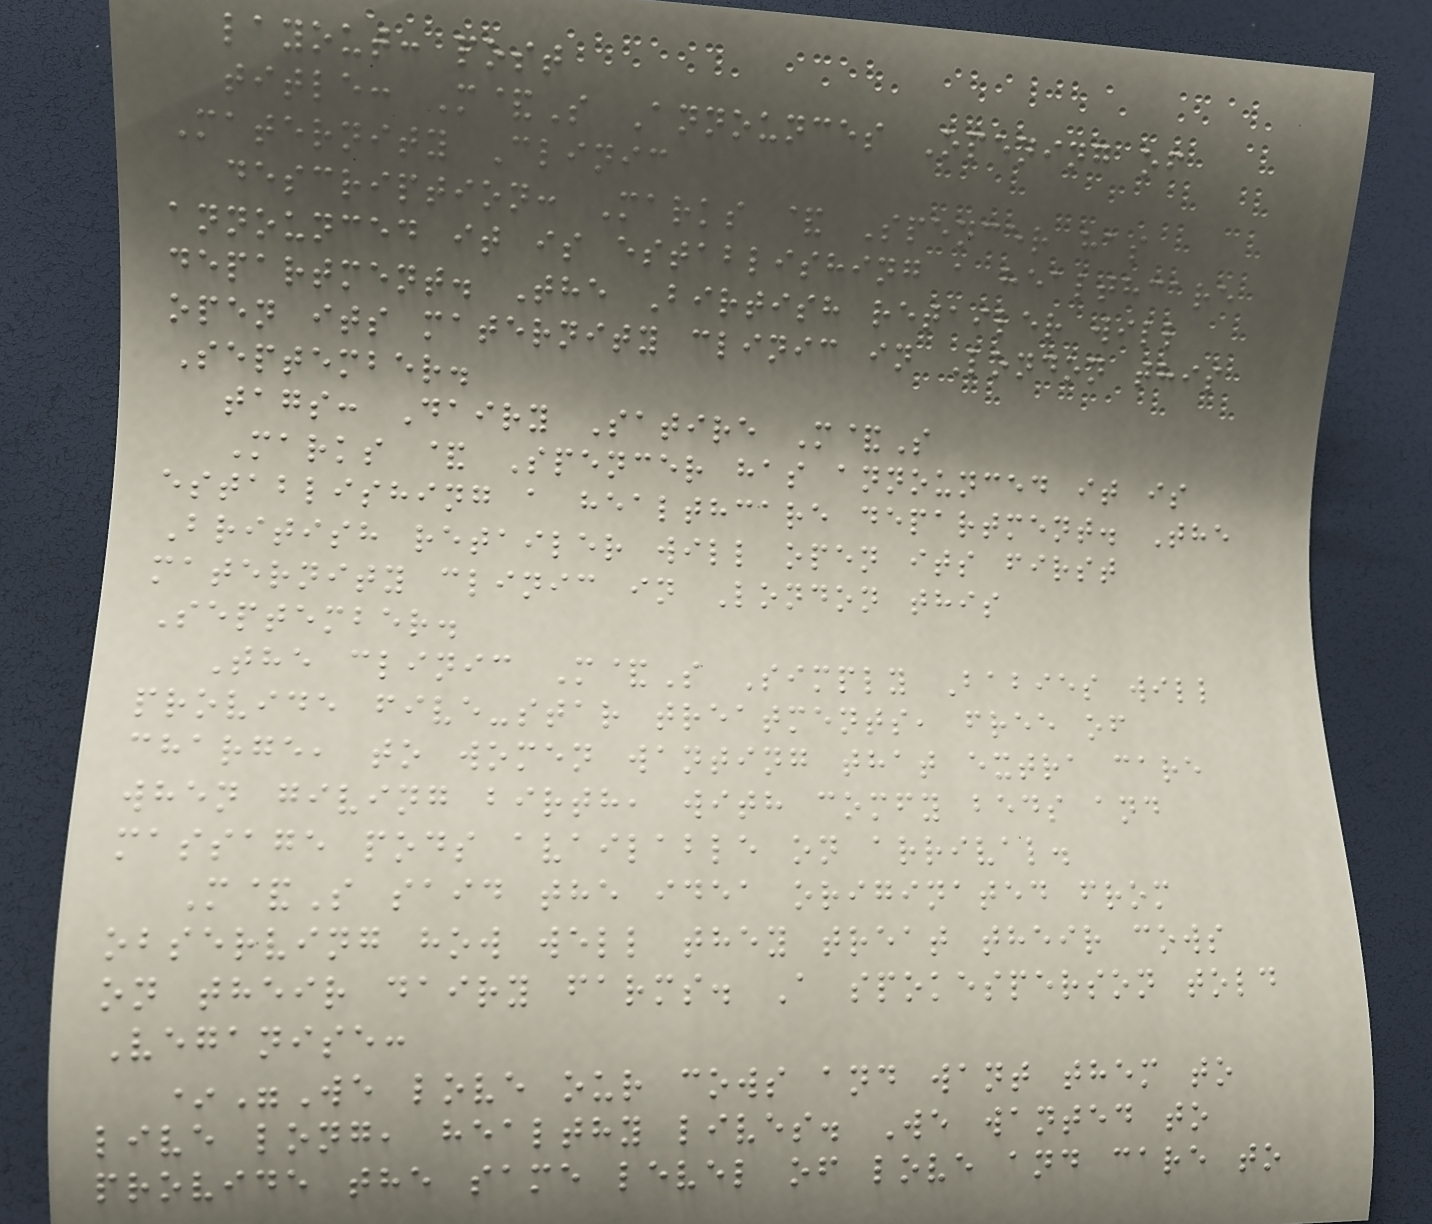layout: post
title: M&S Announces Opening of
Maternity Clinic
description: Marks & Spencer has
announced it is establishing a healthcare
department. The Birtish retailer will
open its maternity clinic in London this
September.
tags: Dairy Satire M&S
Marks & Spencer has announced it is
establishing a healthcare department. The
British retailer will open its first
maternity clinic in London this
September.
The clinic M&S Simply Babies will
provide five-star treatments, free of
charge, to women wanting that extra care
when giving birth, with comfy beds and
massage pods available on arrival.
M&S said the idea originated from
observing how well they treat their cows
on their dairy farms. A spokesperson told
Veganise:
*"We love our cows and want them to
live long, healthy lives. We wanted to
provide the same level of love and care to
